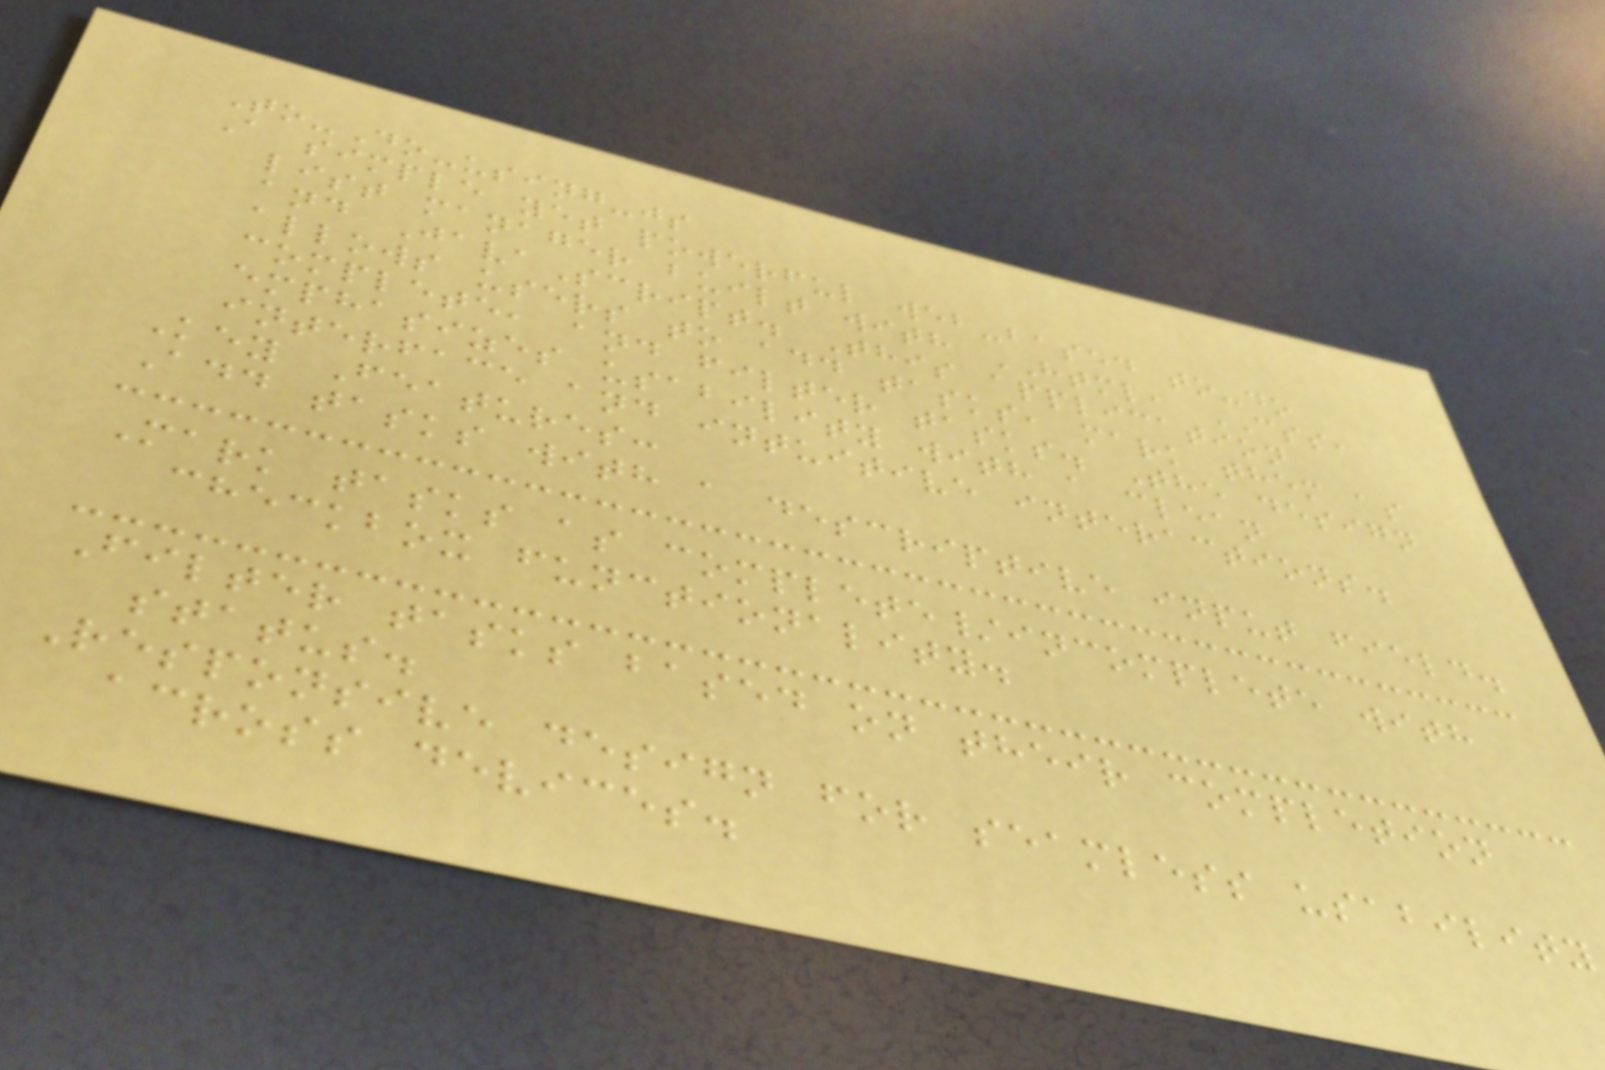To-Do-using-js
A simple yet powerful web-based to-do
list manager built with HTML, CSS,
and JavaScript. This application
allows users to add tasks, mark them as
complete, and filter tasks. The design
emphasizes usability with a clean
interface and intuitive interactions.
Key Features:
Add tasks with a descriptive input field.
Mark tasks as complete/incomplete with
checkbox functionality.
Filter tasks based on their completion
status.
Responsive design for seamless usability
across devices.
